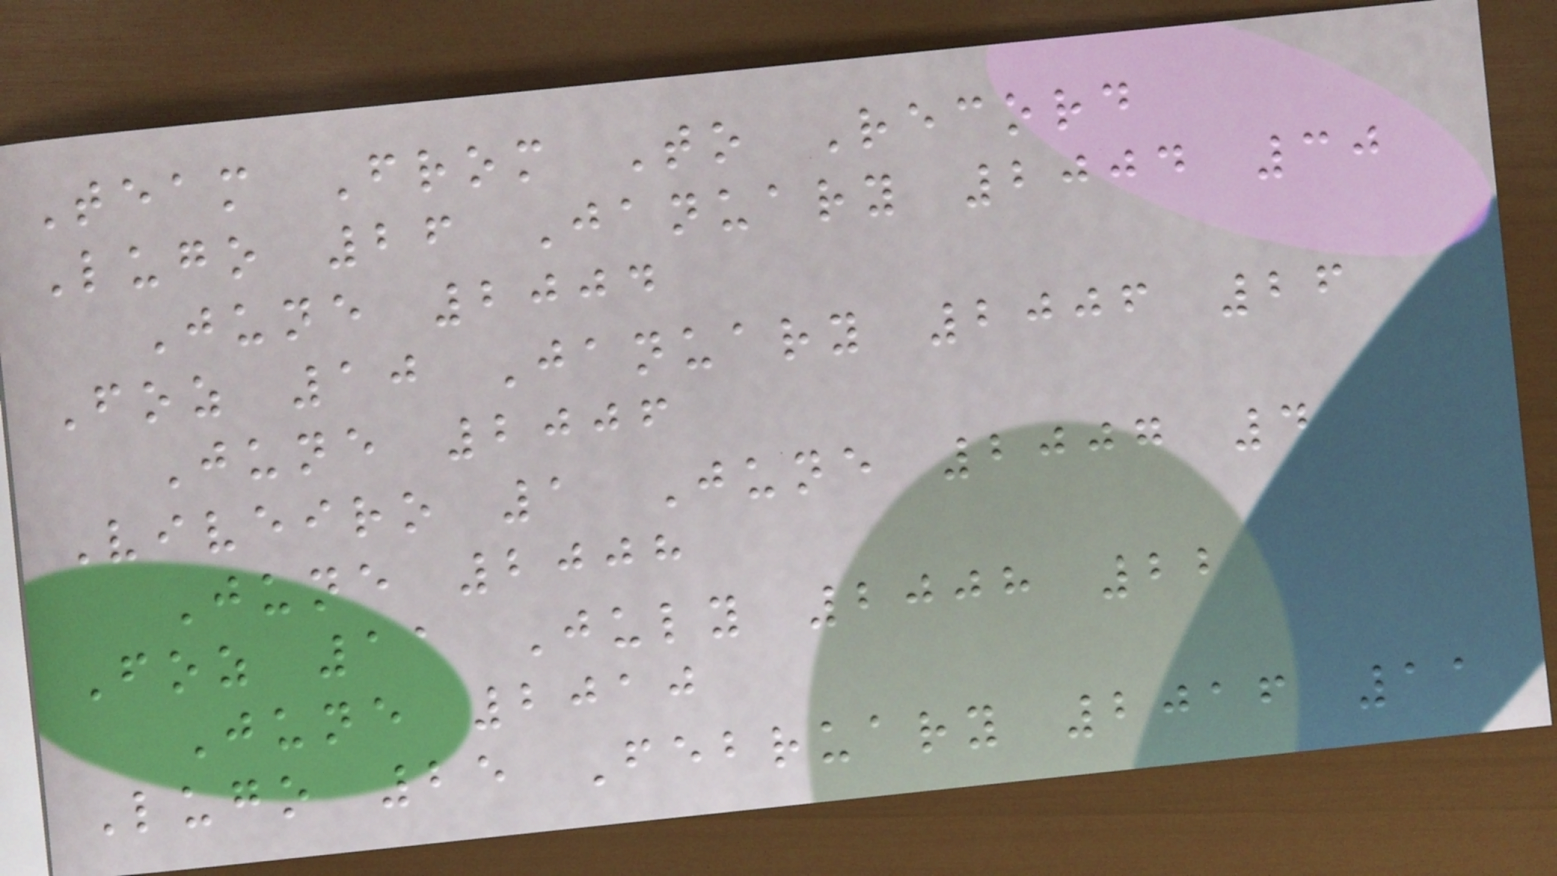Team From To Record
Lugo 26 January 2004 30
June 2004
Foz 10 January 2006 26
June 2006
Viveiro 1 June 2007 4
June 2008
Foz 11 July 2008 22
June 2010
Lugo 25 February 2016 11
